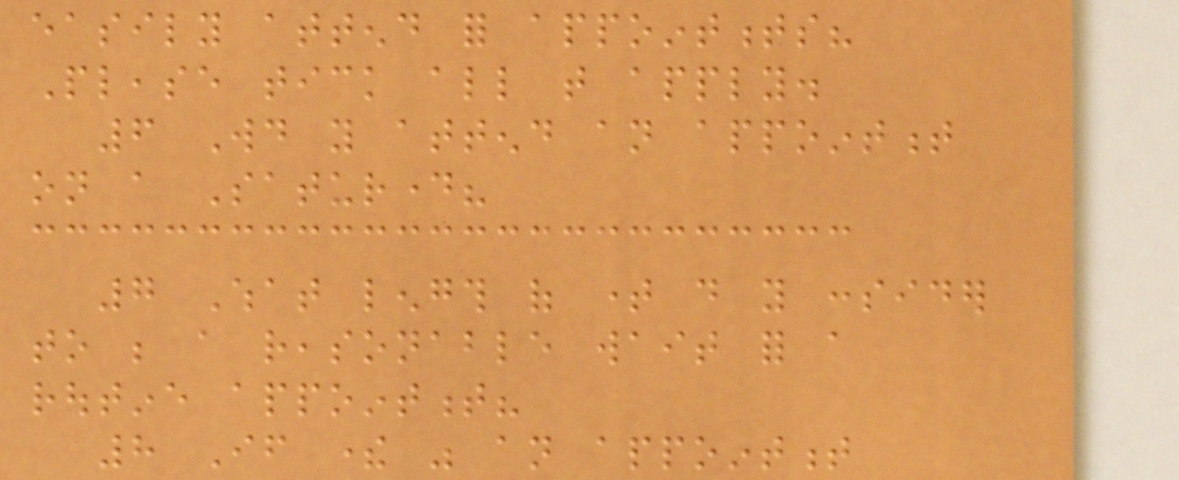easily attend for appointments?
Please tick all that apply.
6 Would you attend an appointment
on a Saturday?
7 What length of time do you consider
to be a reasonable wait for a
routine appointment?
8 If there was an appointment
